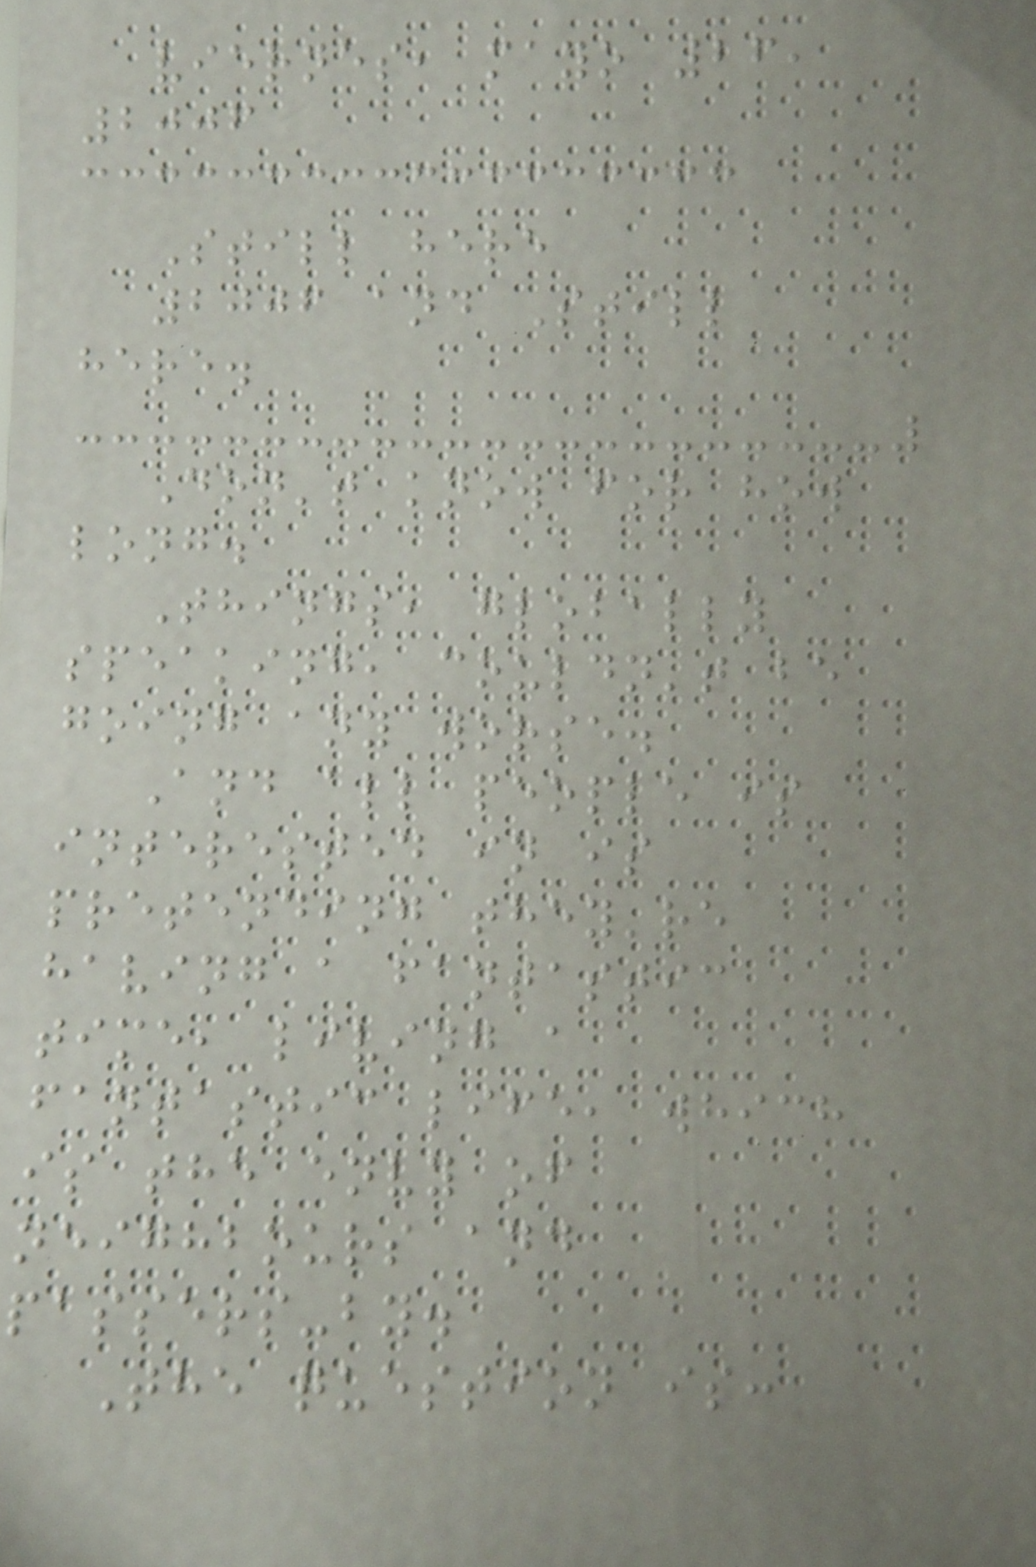viernes, mayo 26,
2006
Still here
2006 and Still
here.
Don't know for how
long.
Things, globally
speaking, couldn't be
going any worse.
And all people is
interested in is
pretending they're
having a fantastic
time, living a
fantastic life, which
is the envy of
neighbours and
passers-by.
The question is:
